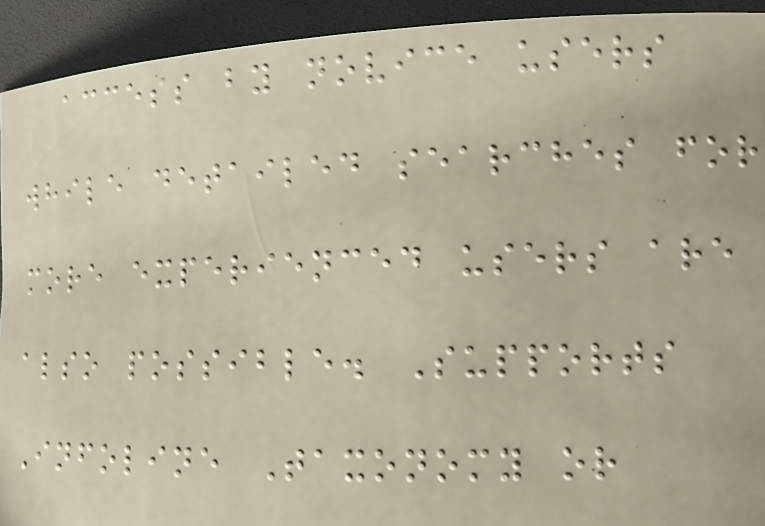access by novice users
while detailed searches for
more experienced users are
also possible. Supports
Infoline Taxonomy or
